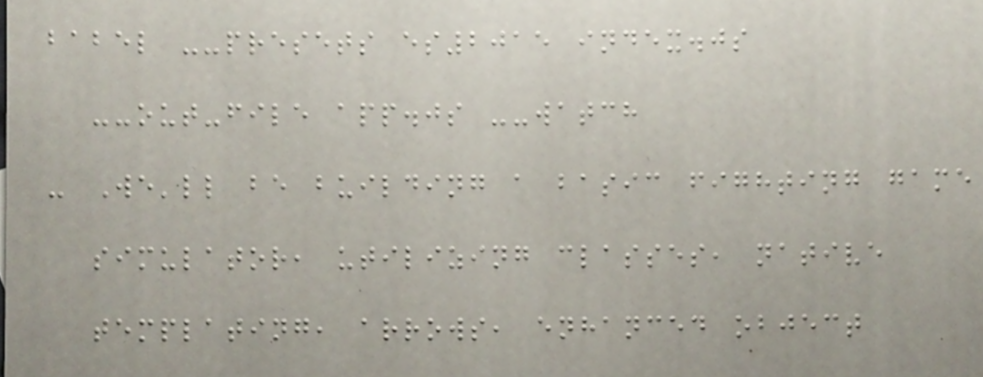babel --presets es2015 index.js
--out-file app.js --watch
- We'll be building a basic fighting game
simulator, utilizing classes, native
templating, arrows, enhanced object
